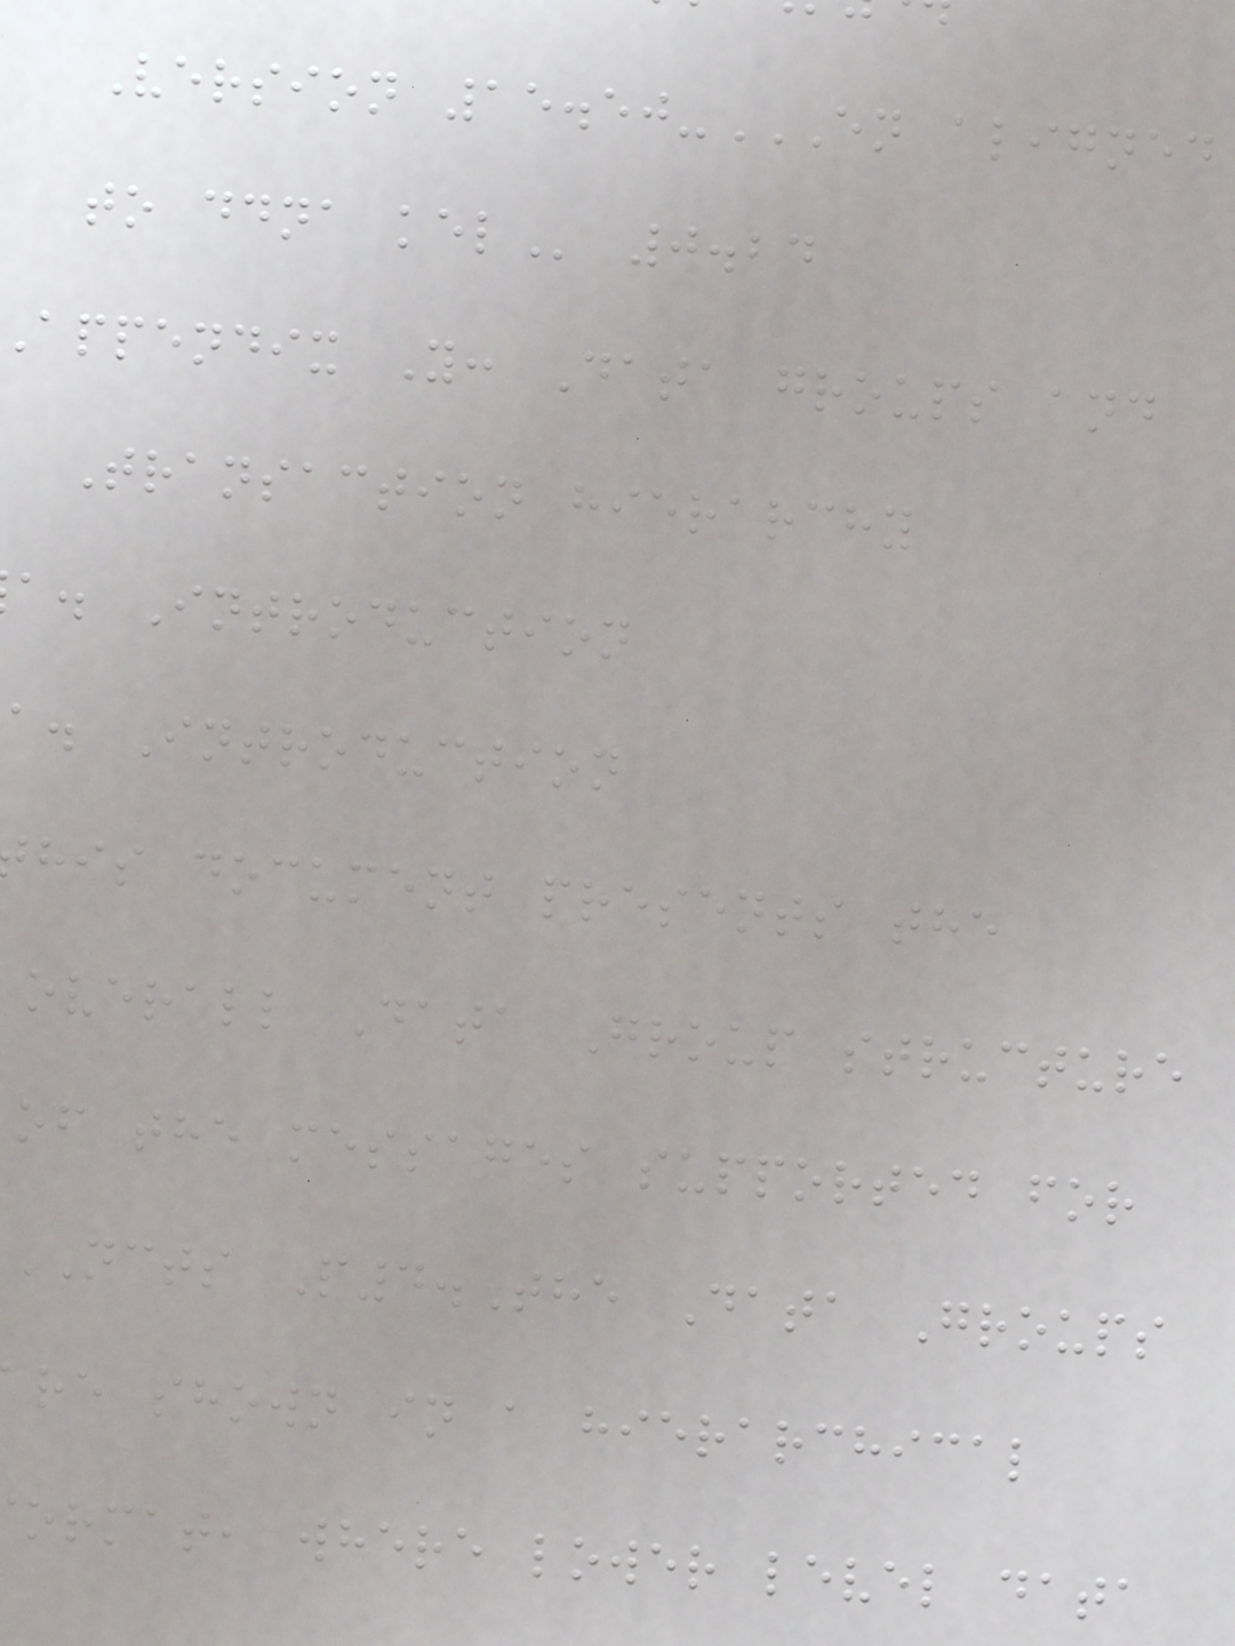Version 15.50-EN ALIGNED
to ddna
appendix Y: Data groups and
Transaction hierarchy
a. Introduction
a. Introduction
his document presents the
overall Data Group structure
of the messages supported for
NCTS P4.The Data Groups
re shown in a hierarchical
ormat, where lower level data
